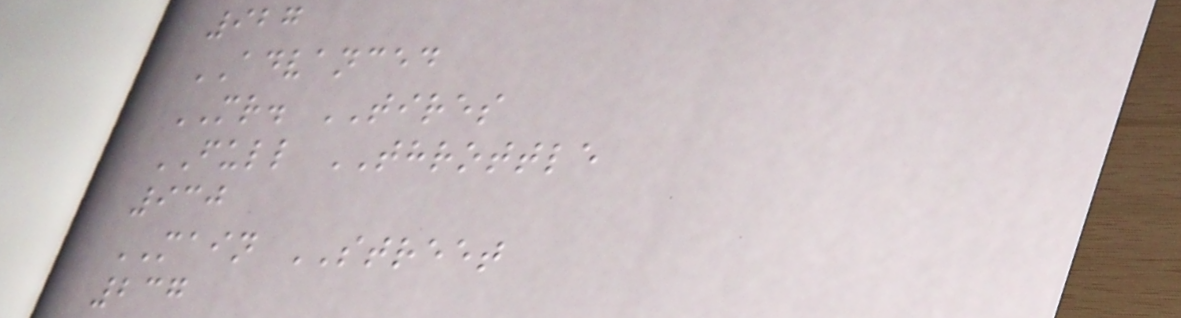927
ADVANCED
MR. TIRES
FULL THROTTLE
930
MAIN STREET
237
